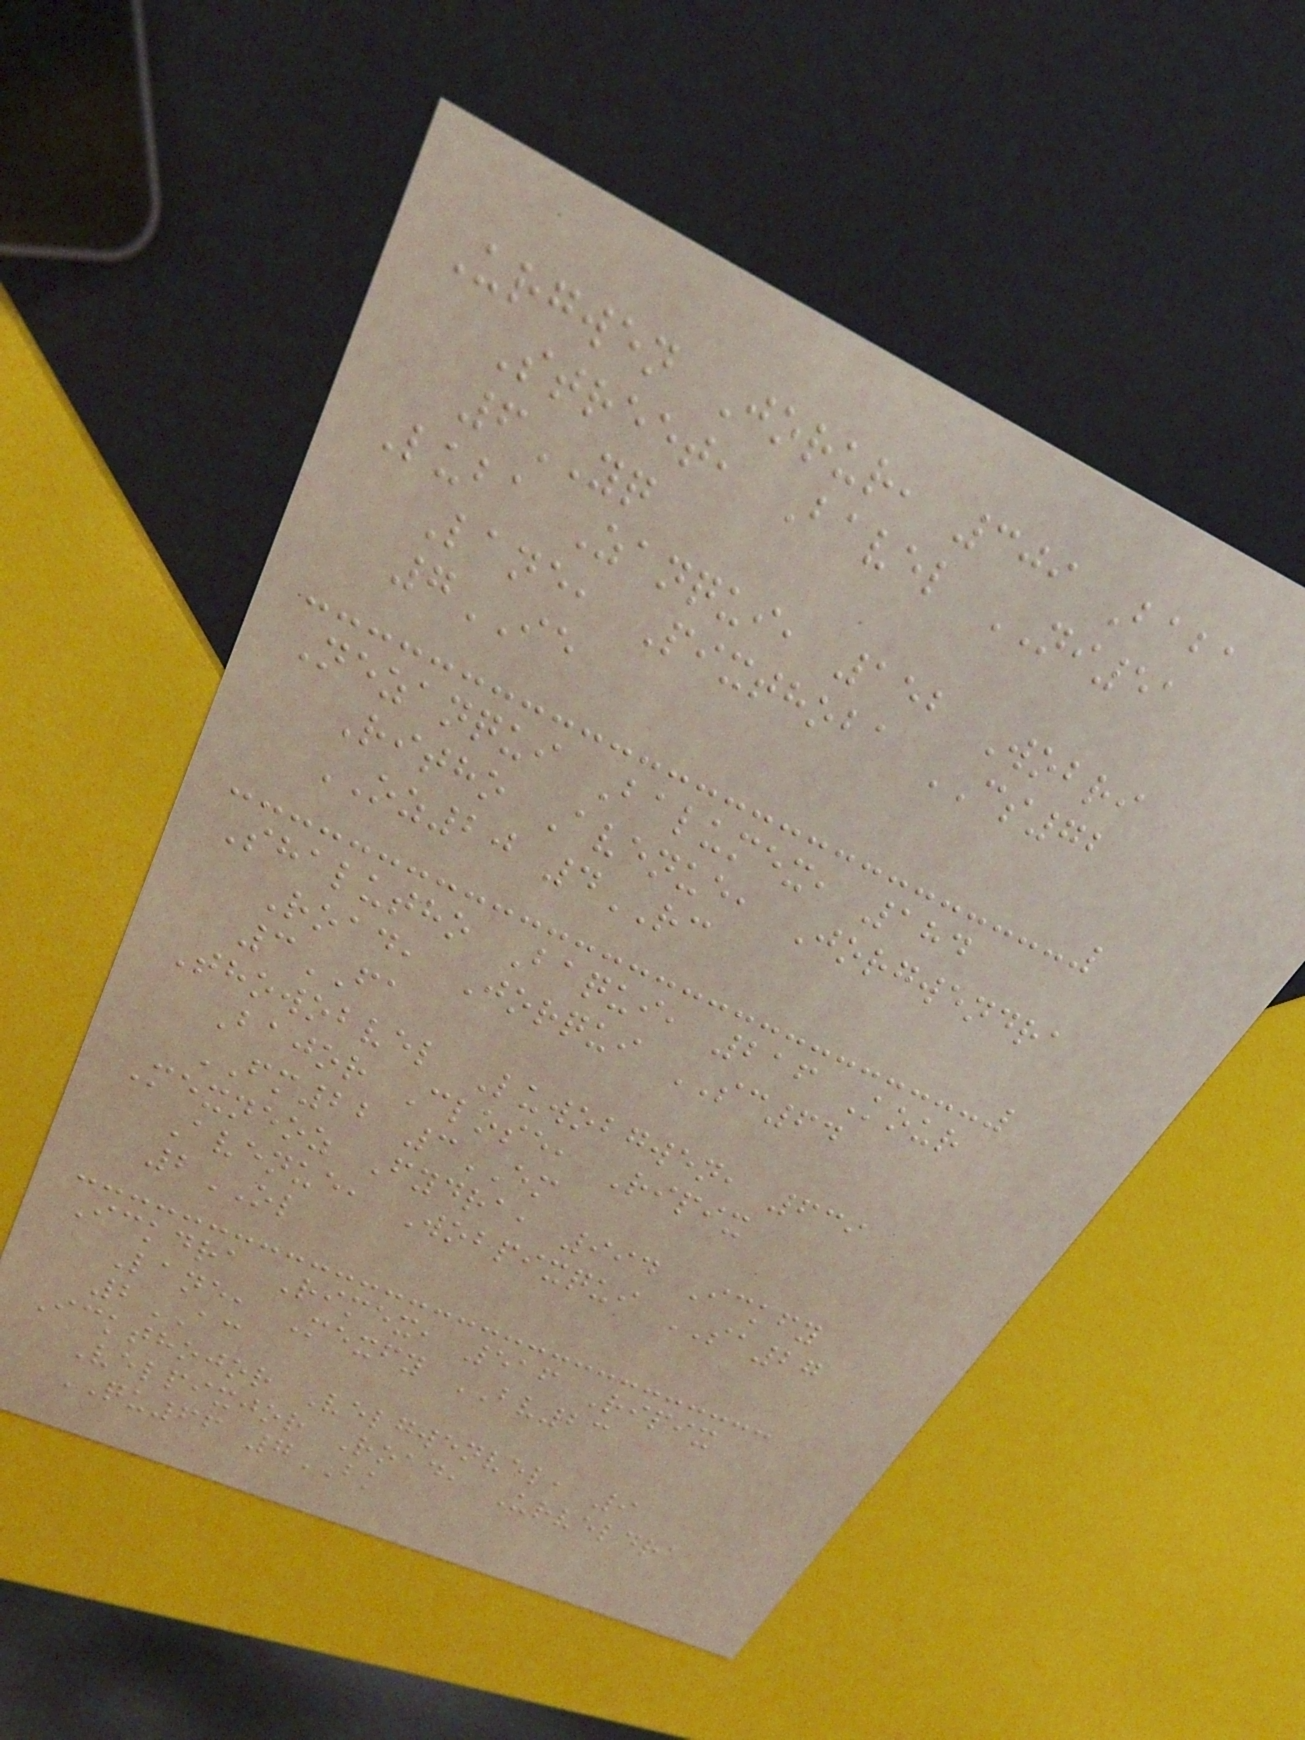Urgwen Jorur, 309 Baba
Street, Bavel NI51
6YQ
Luba Zanqui, 152 Wobri
Lane, Pixthoba CS72
7IE
Nezanqui Balumex, 184
Ritho Avenue, Jorgwendra
OZ20 4RC
Shalutho Baqui, 216 Kour
Road, Jorqui SC64
3FA
Thowobvel Luwobgwen, 639
Bajor Close, Ripix
FM22 3EM
Mexneoz Fydra, 994 Ickfy
Avenue, Wobpixqui SA27
2OL
Ickdra Rimex, 516 Ripix
Lane, Mexfy BV23
2AC
Ickthojor Velgwenvel, 9
Velpixjor Road, Urveldra
QU66 7BK
